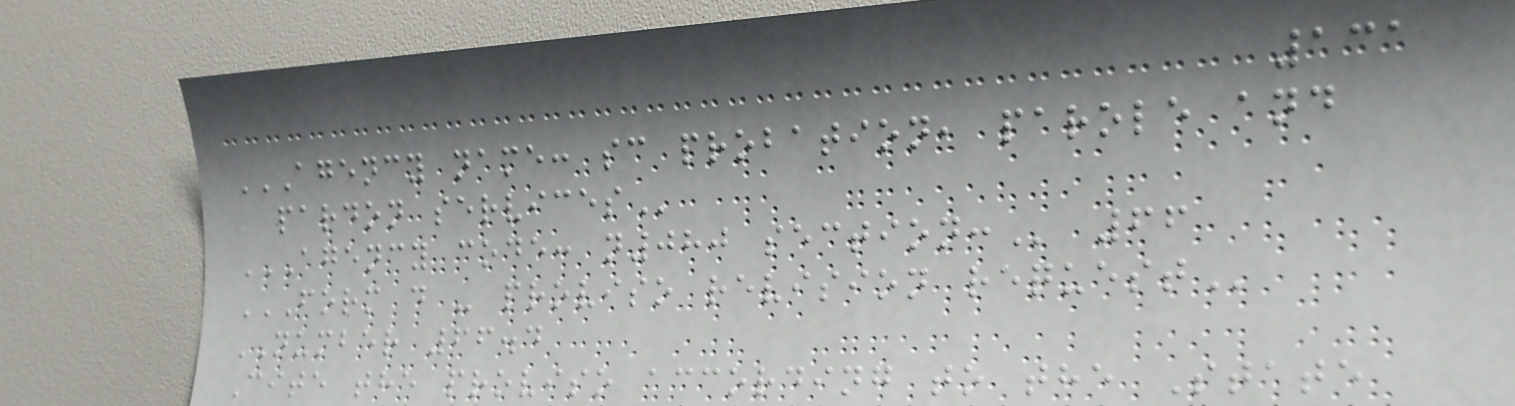131
AGENCY NAME: SC PROBATION, PAROLE AND
PARDON SERVICES
AGENCY CODE: N080 SECTION: 66
FORM D - PROVISO REVISION REQUEST
NUMBER 66.4
Cite the proviso according to the State
